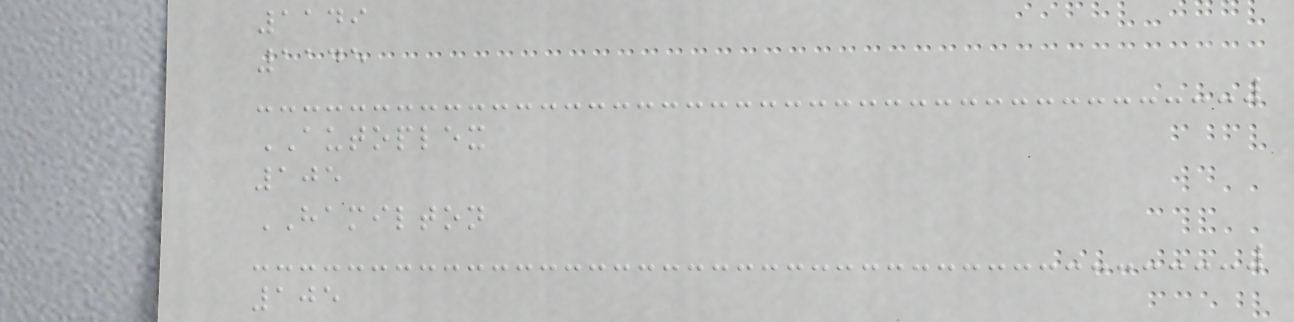1149
1145
AUTOPLEX
105
HAMILTON
105
